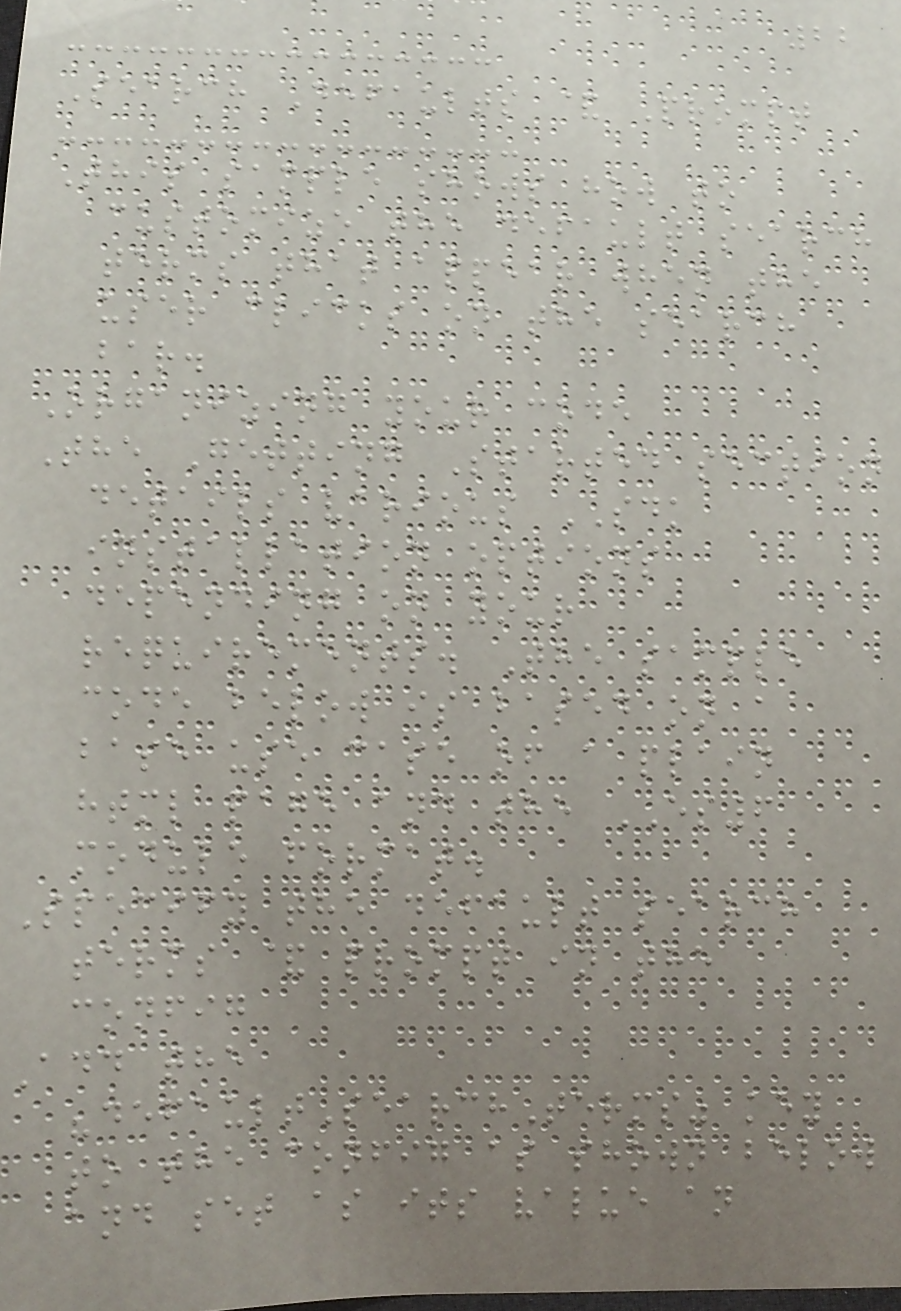22
Search Defaults & Prompt
This sample shows how to
customize the default search
terms that appear when the
user clicks on the search
bar.
Organizing your code
The Getting Started section
details various SDK
installation options
depending on your
requirements. The sample
code below is based on a
base use case of a plain
html page and the ES6
module format.
Specify the default search
terms & prompt in the
config
Add the
"defaultSearchTerms" key
to the config as shown below
and set as its value an
